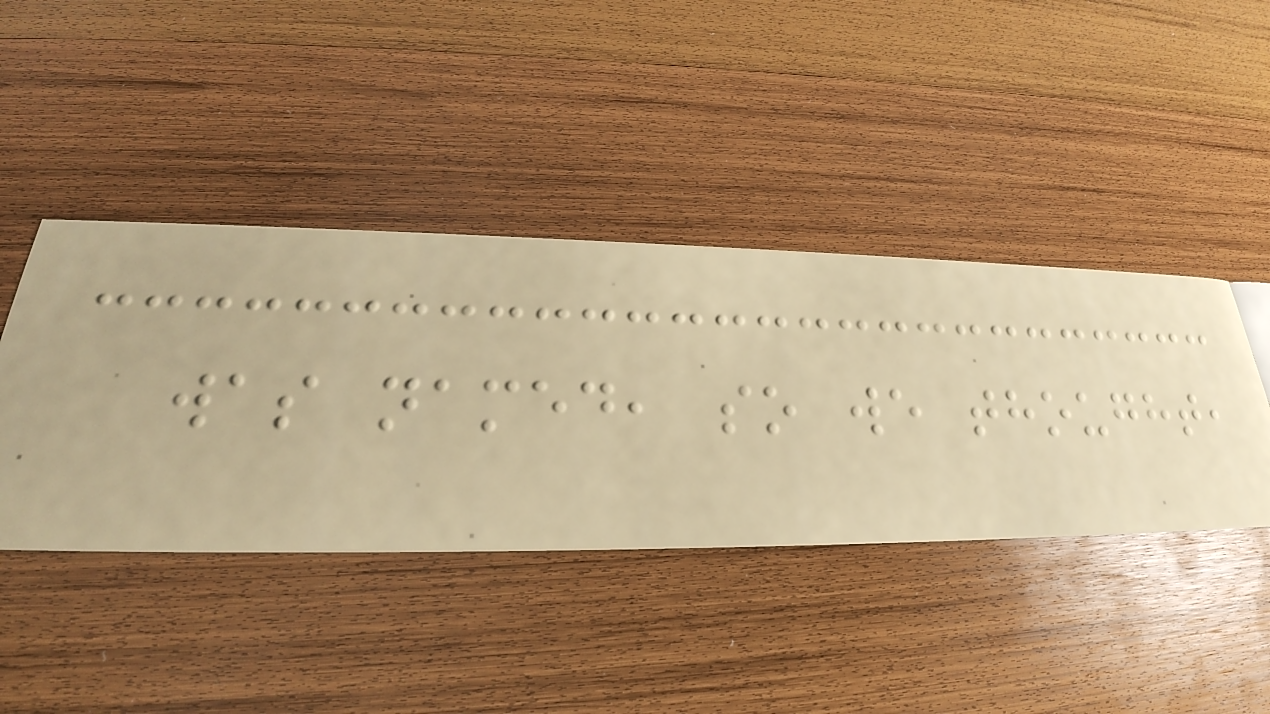was named, so we thought,
